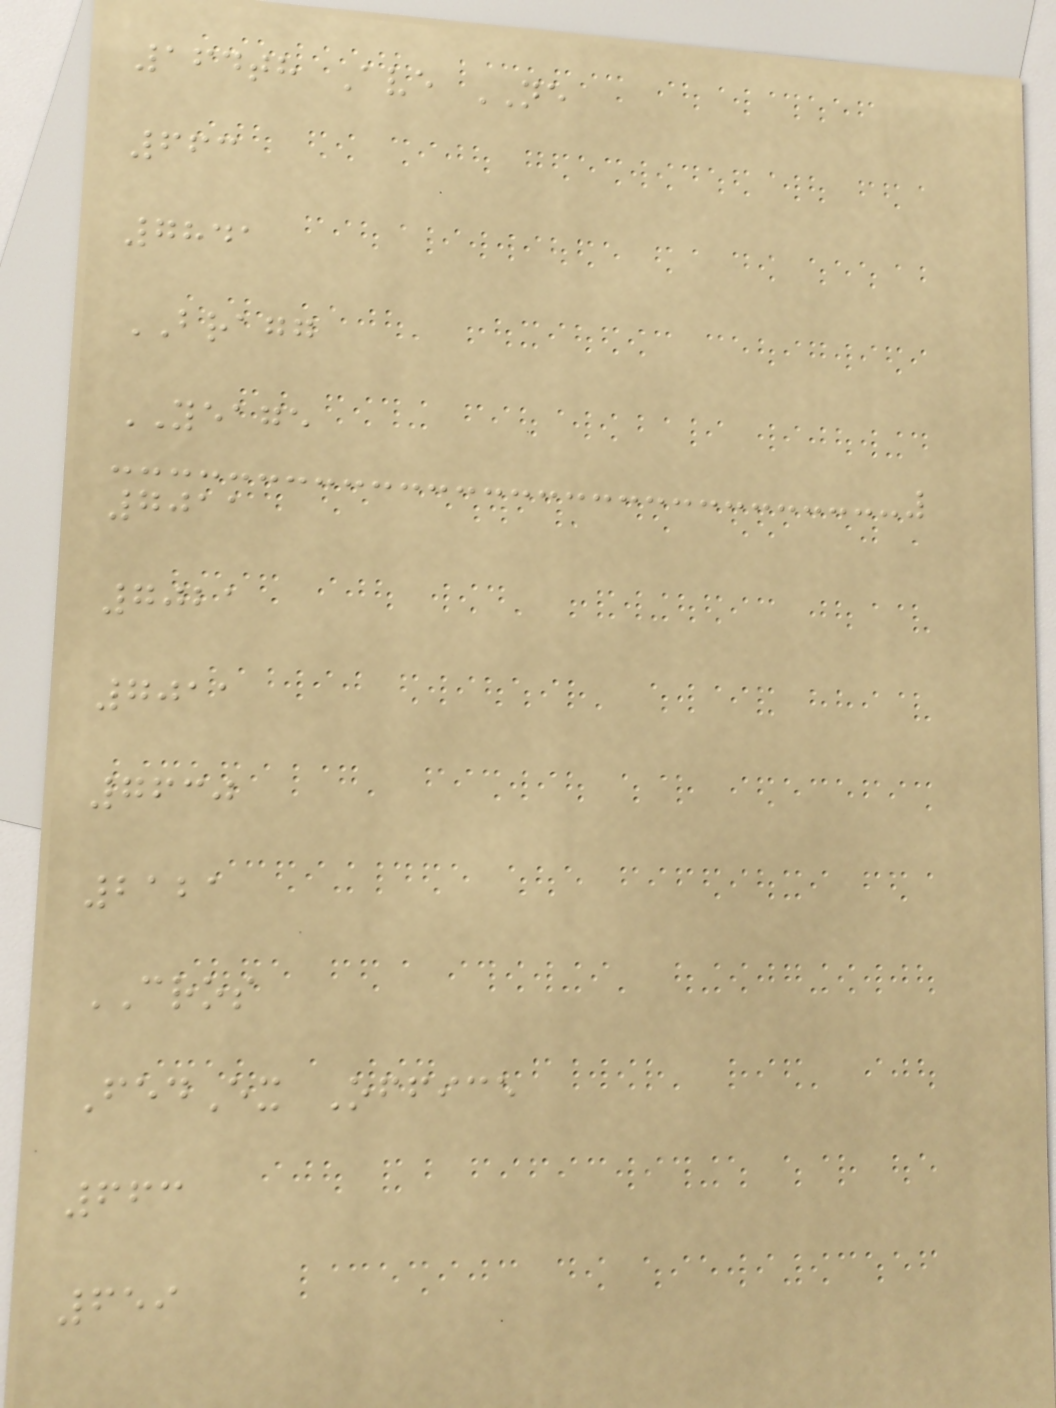164th Ave NE
663
7841
BRAGG
YEAGE
7011
7021
7011
7630
2121
CROS
FedEx Office
663
659
